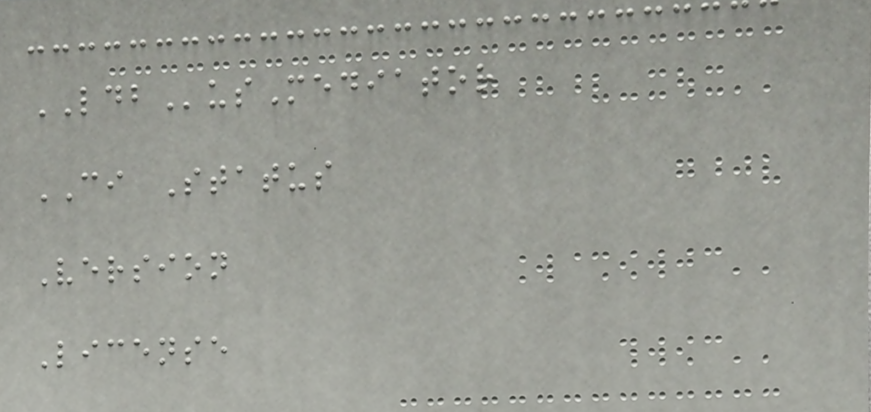LDBusMediator
CI Status
Version
License
